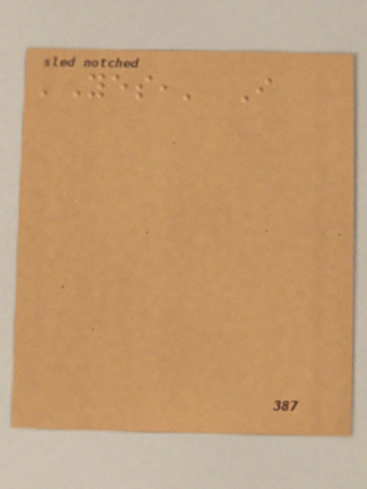'Yes,' I
